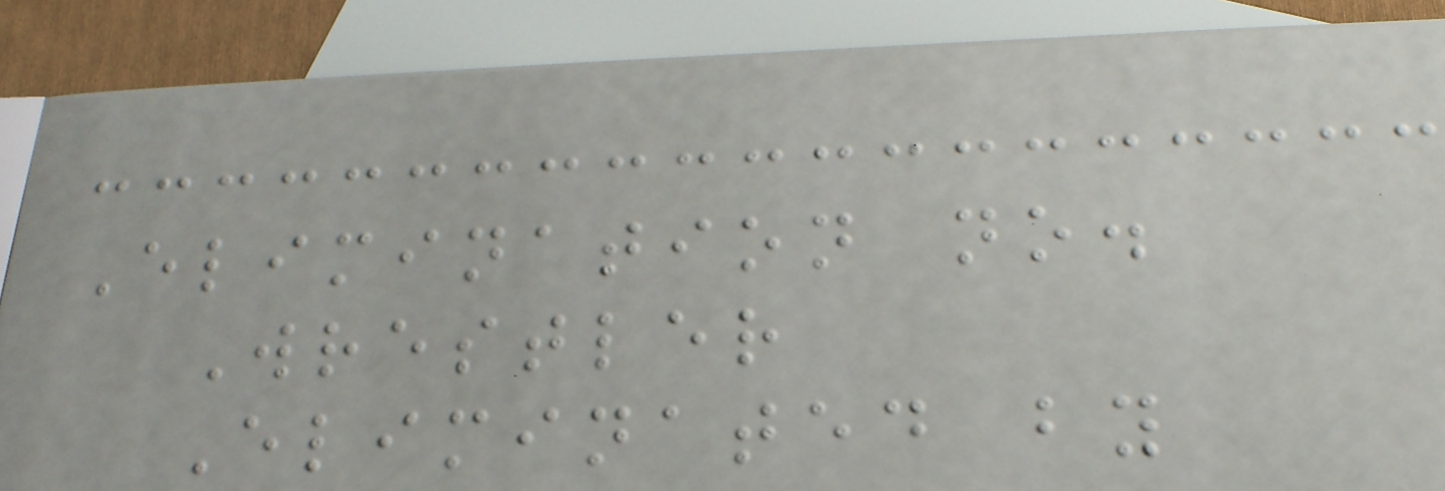Elimination no.
Wrestler
Eliminated by
